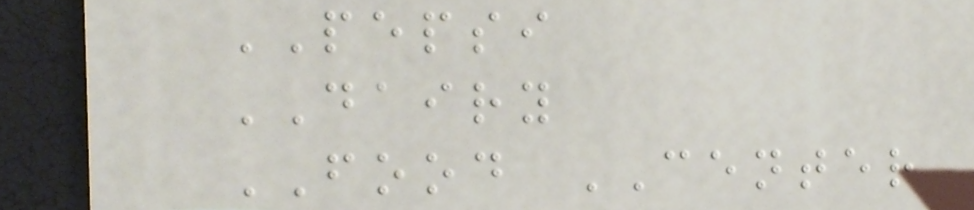PEPSI
DAIRY
FOOD CENTER
